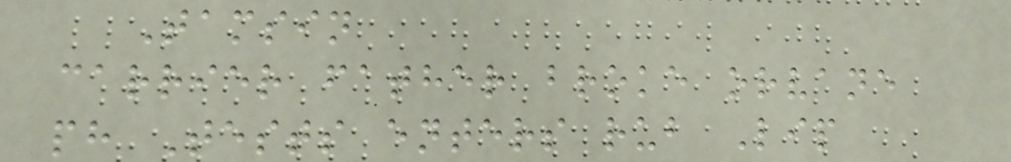Tamsin
carrier father broke orvane
ph Tests enters rub Lip
